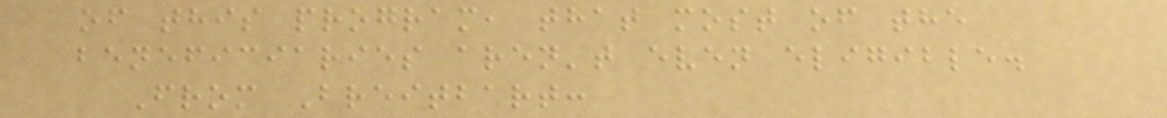of this program, that most of the
beneficiaries aren't even eligible.
From Breitbart:
